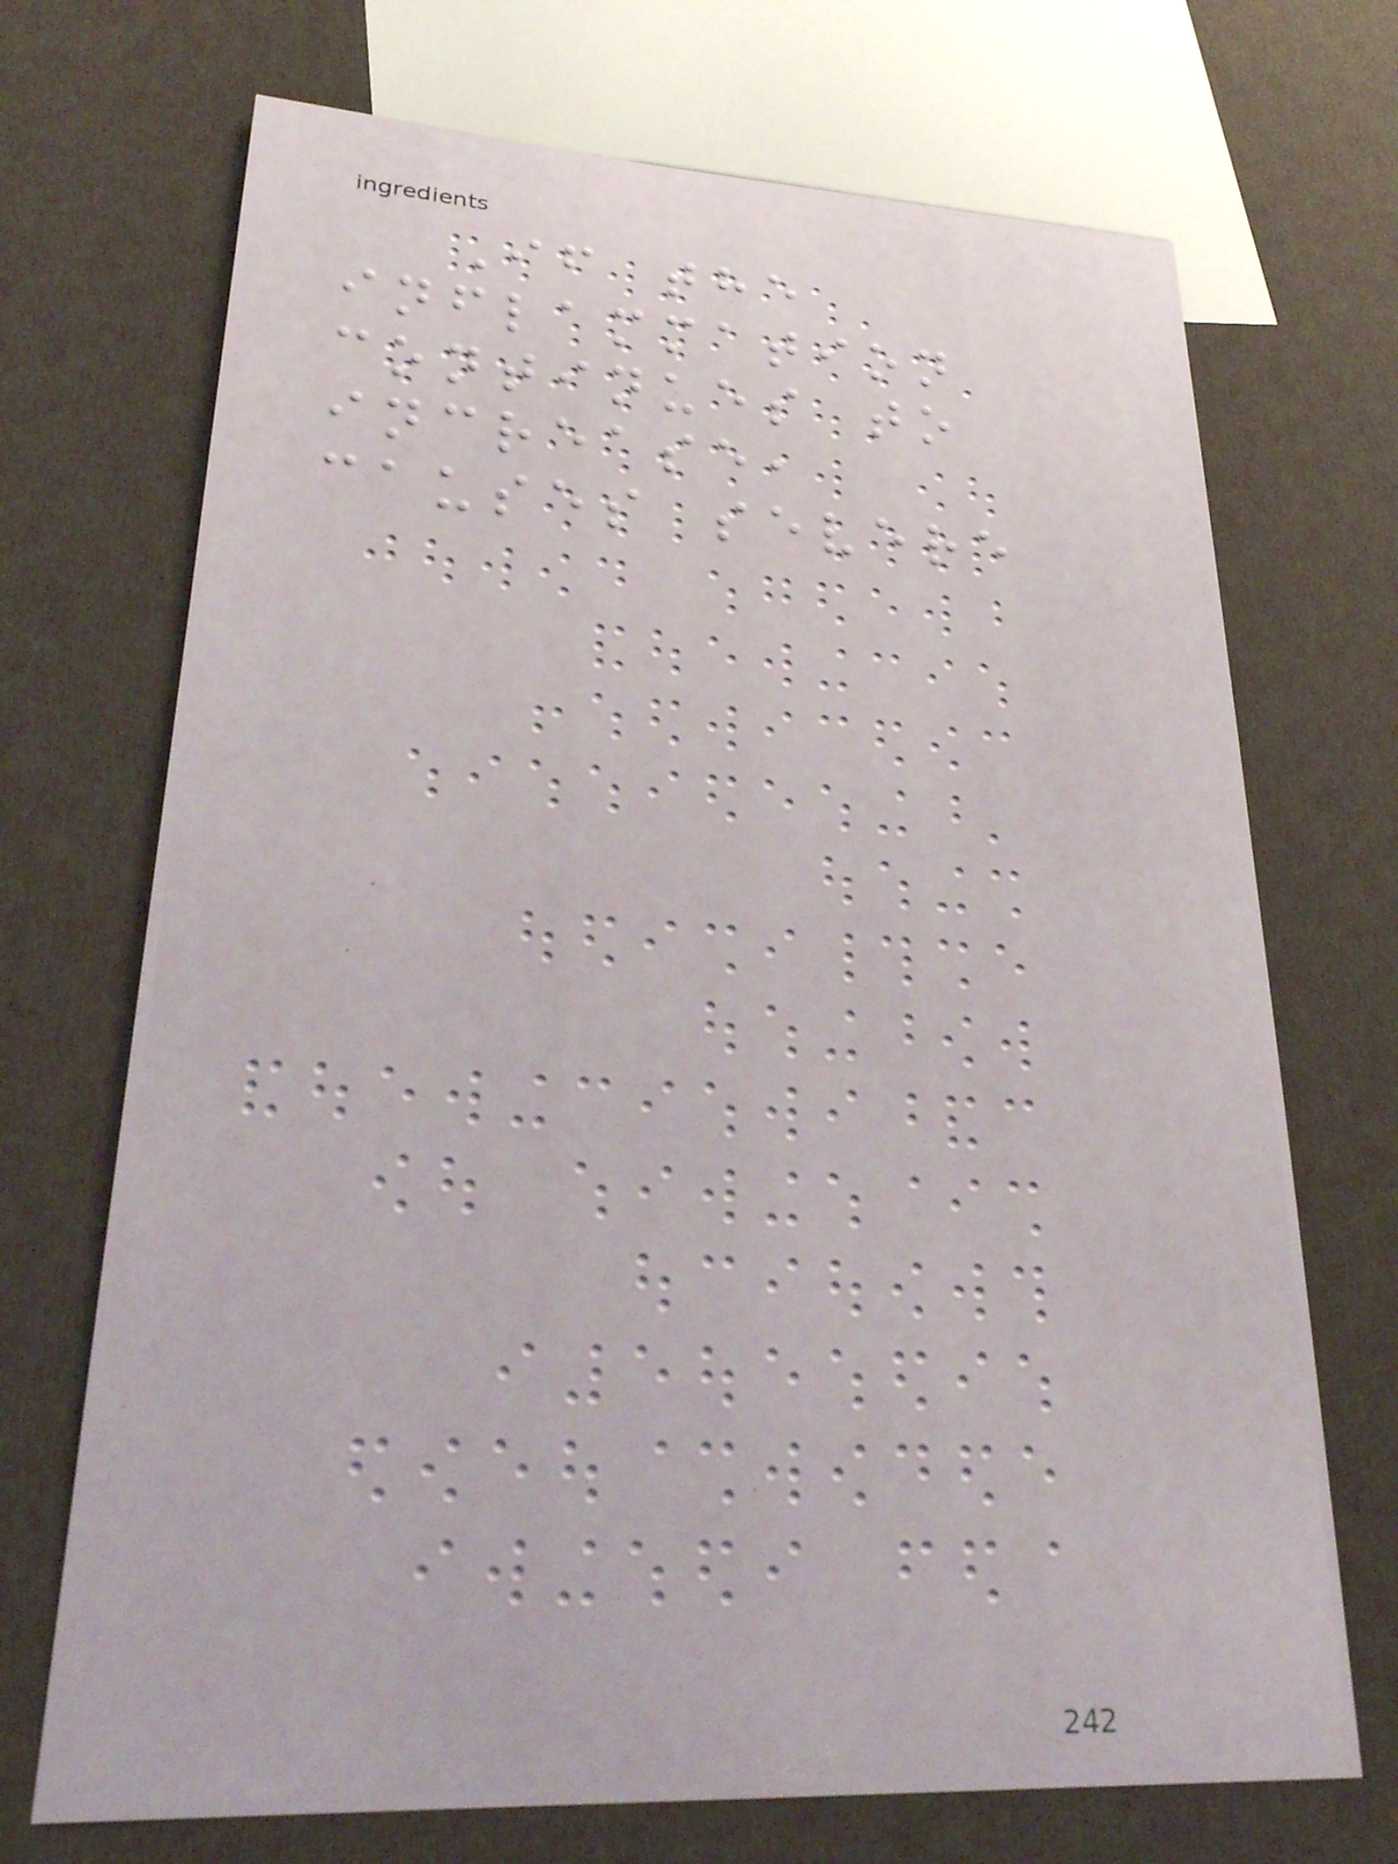If the
inflammation
continues to
increase,
causes severe
